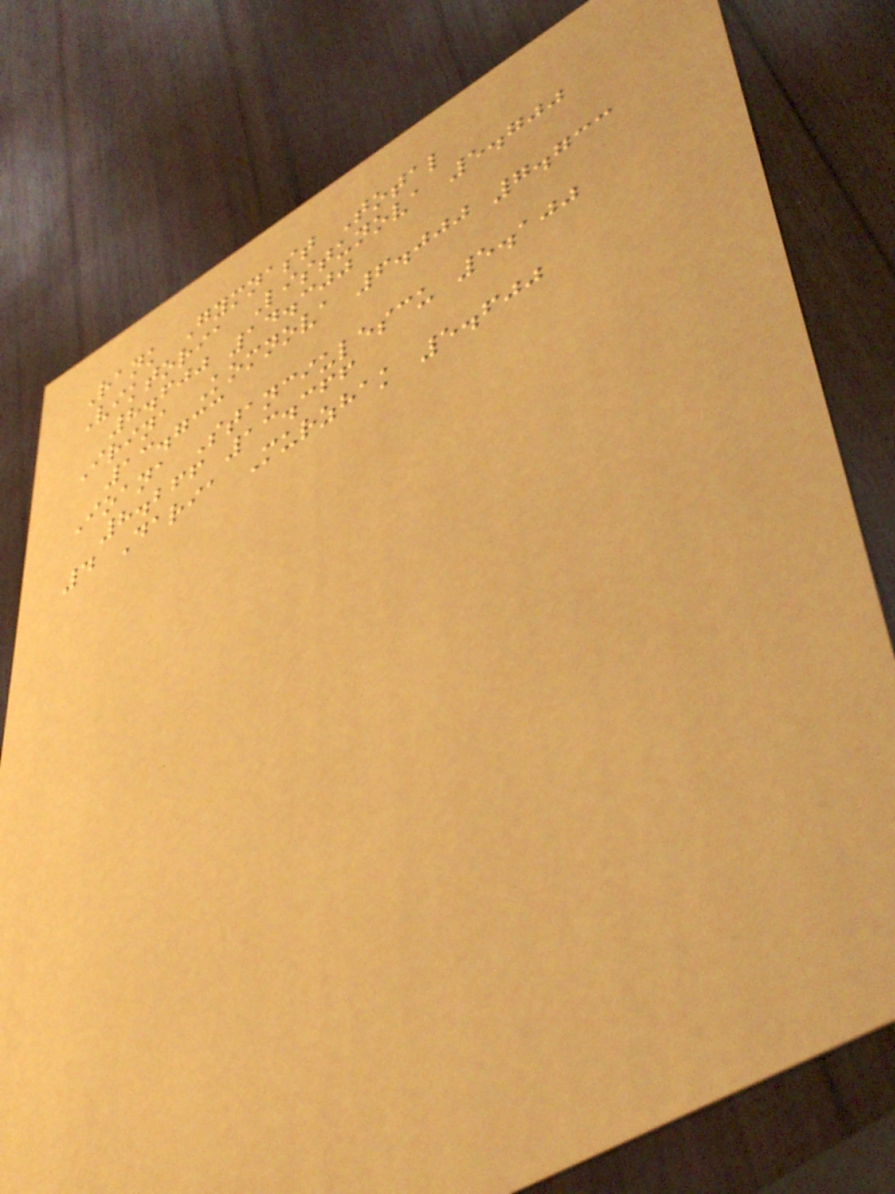Rank Gymnast Total
Viktoria Listunova 5.700
8.600 14.300
Irina Komnova 6.000 7.733
13.733
Ioana Stanciulescu 5.100
8.266 13.366
4 Daria Murzhak 5.600
